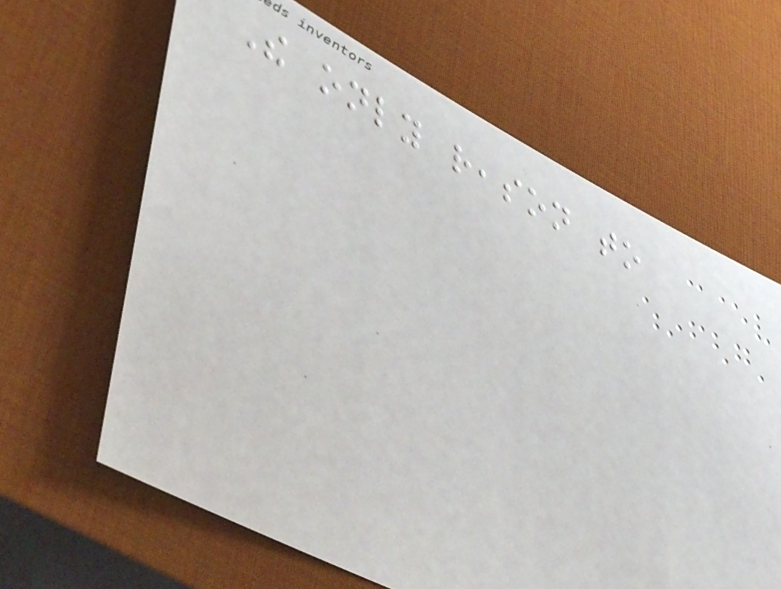The only reason to
